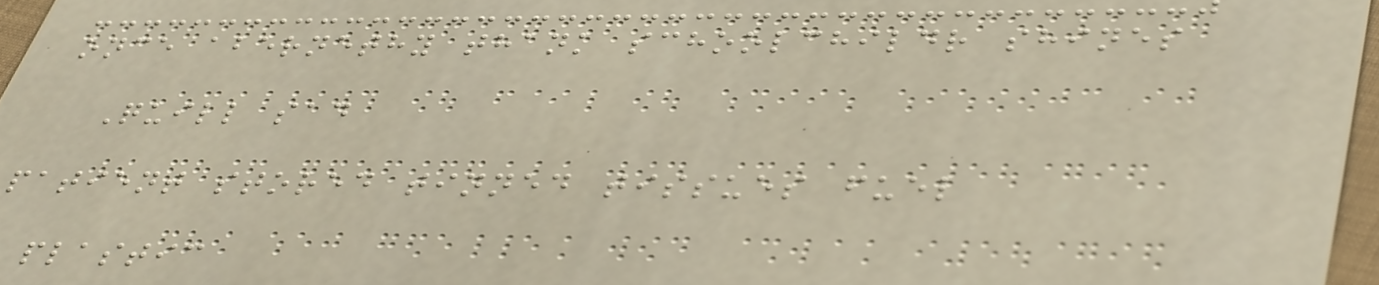once abernethy thank schoolchildr shines
Quill sad
patient stored tinned tissues fuel
plastic
